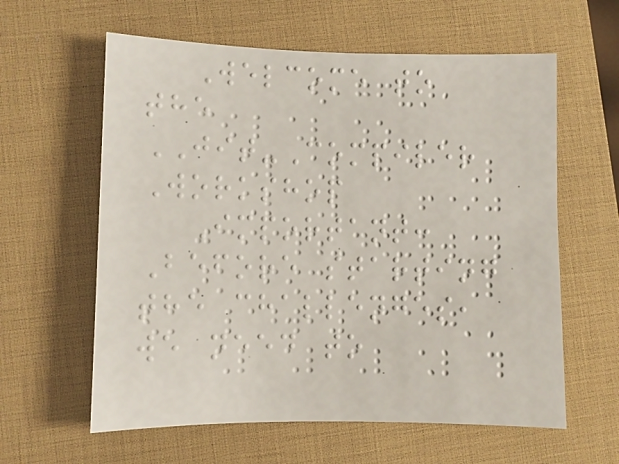Welcome to
the
JIT-Compiler
Workshop
Important:
Before starting
the challenges,
we need to
